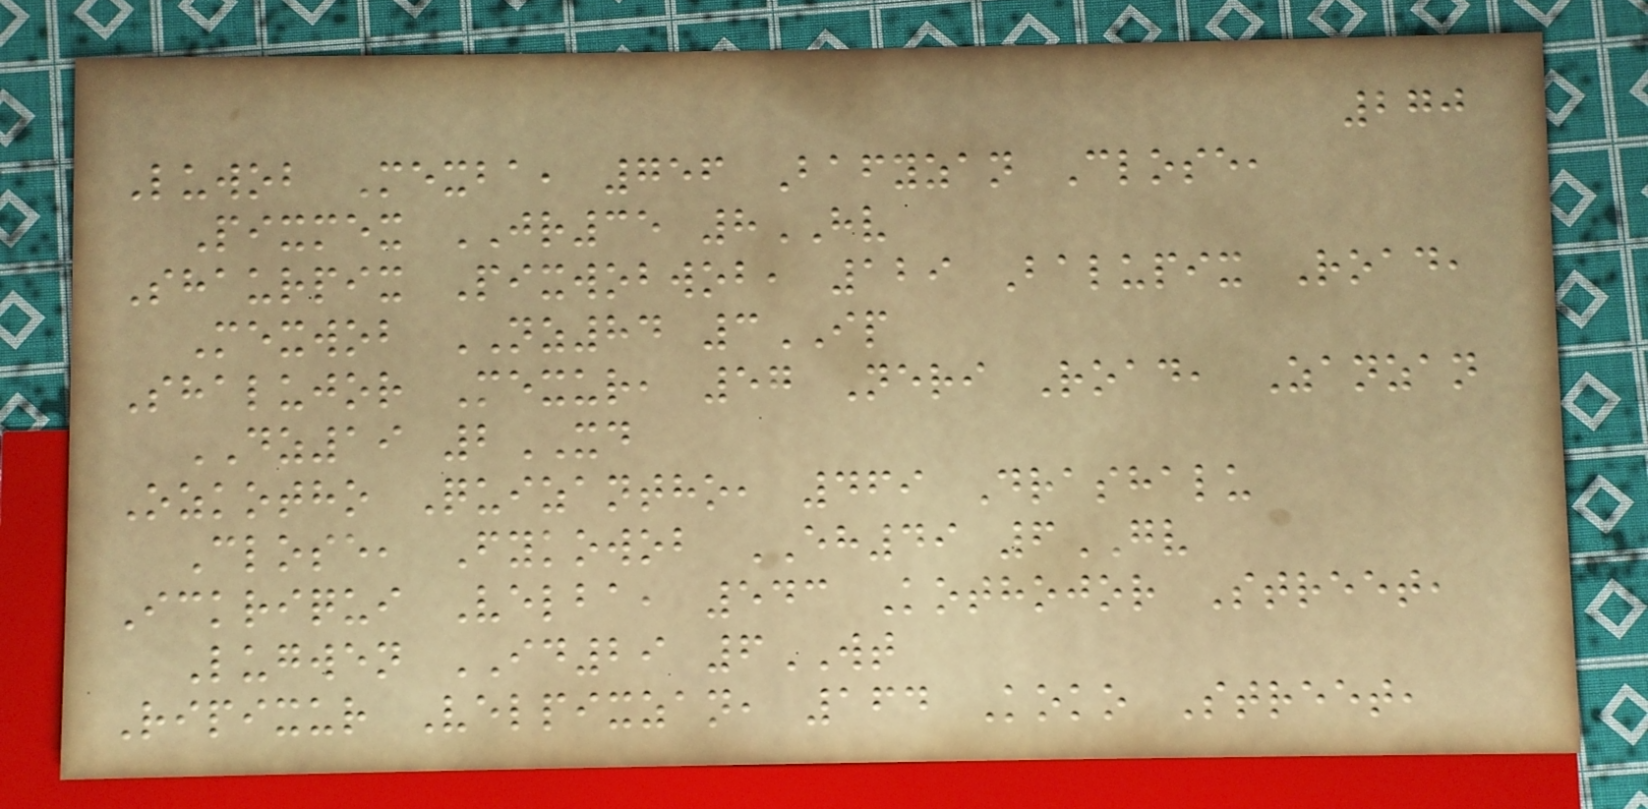270
Luwob Mexba, 756 Bafyzan Close,
Pixmex JR35 8HV
Shaurpix Pixwobwob, 129 Balupix Road,
Mexwob NZ84 3IP
Shalujor Mexur, 57 Neri Road, Zanzan
DZ19 2XD
Ozkotho Quizantho, 469 Drashalu
Close, Fykowob EH49 6GV
Ickriqui Velba, 543 Kothojor Street,
Lugwen ID29 6WT
Ripixur Velpixzan, 164 Koko Street,
